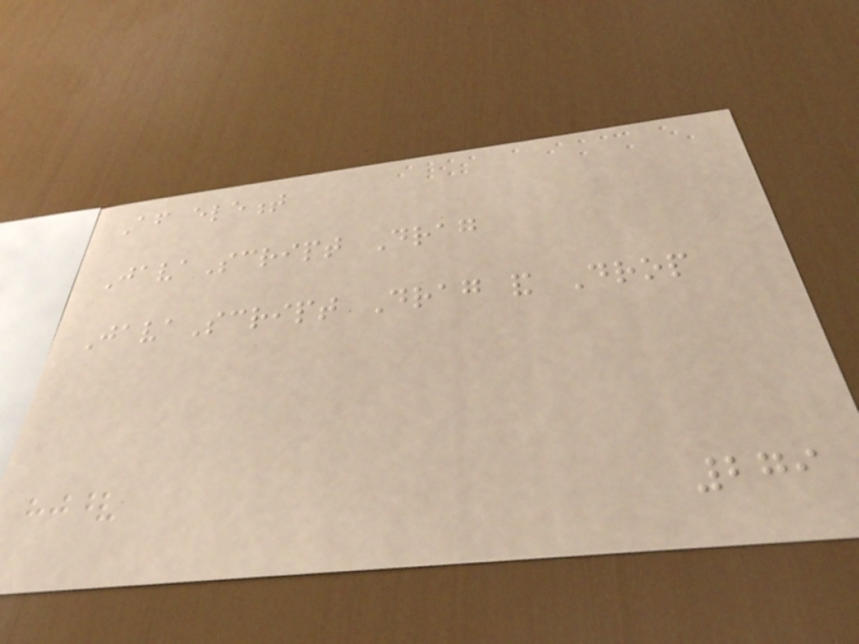After element
JavaScript Drag
JavaScript Drag and Drop
279
